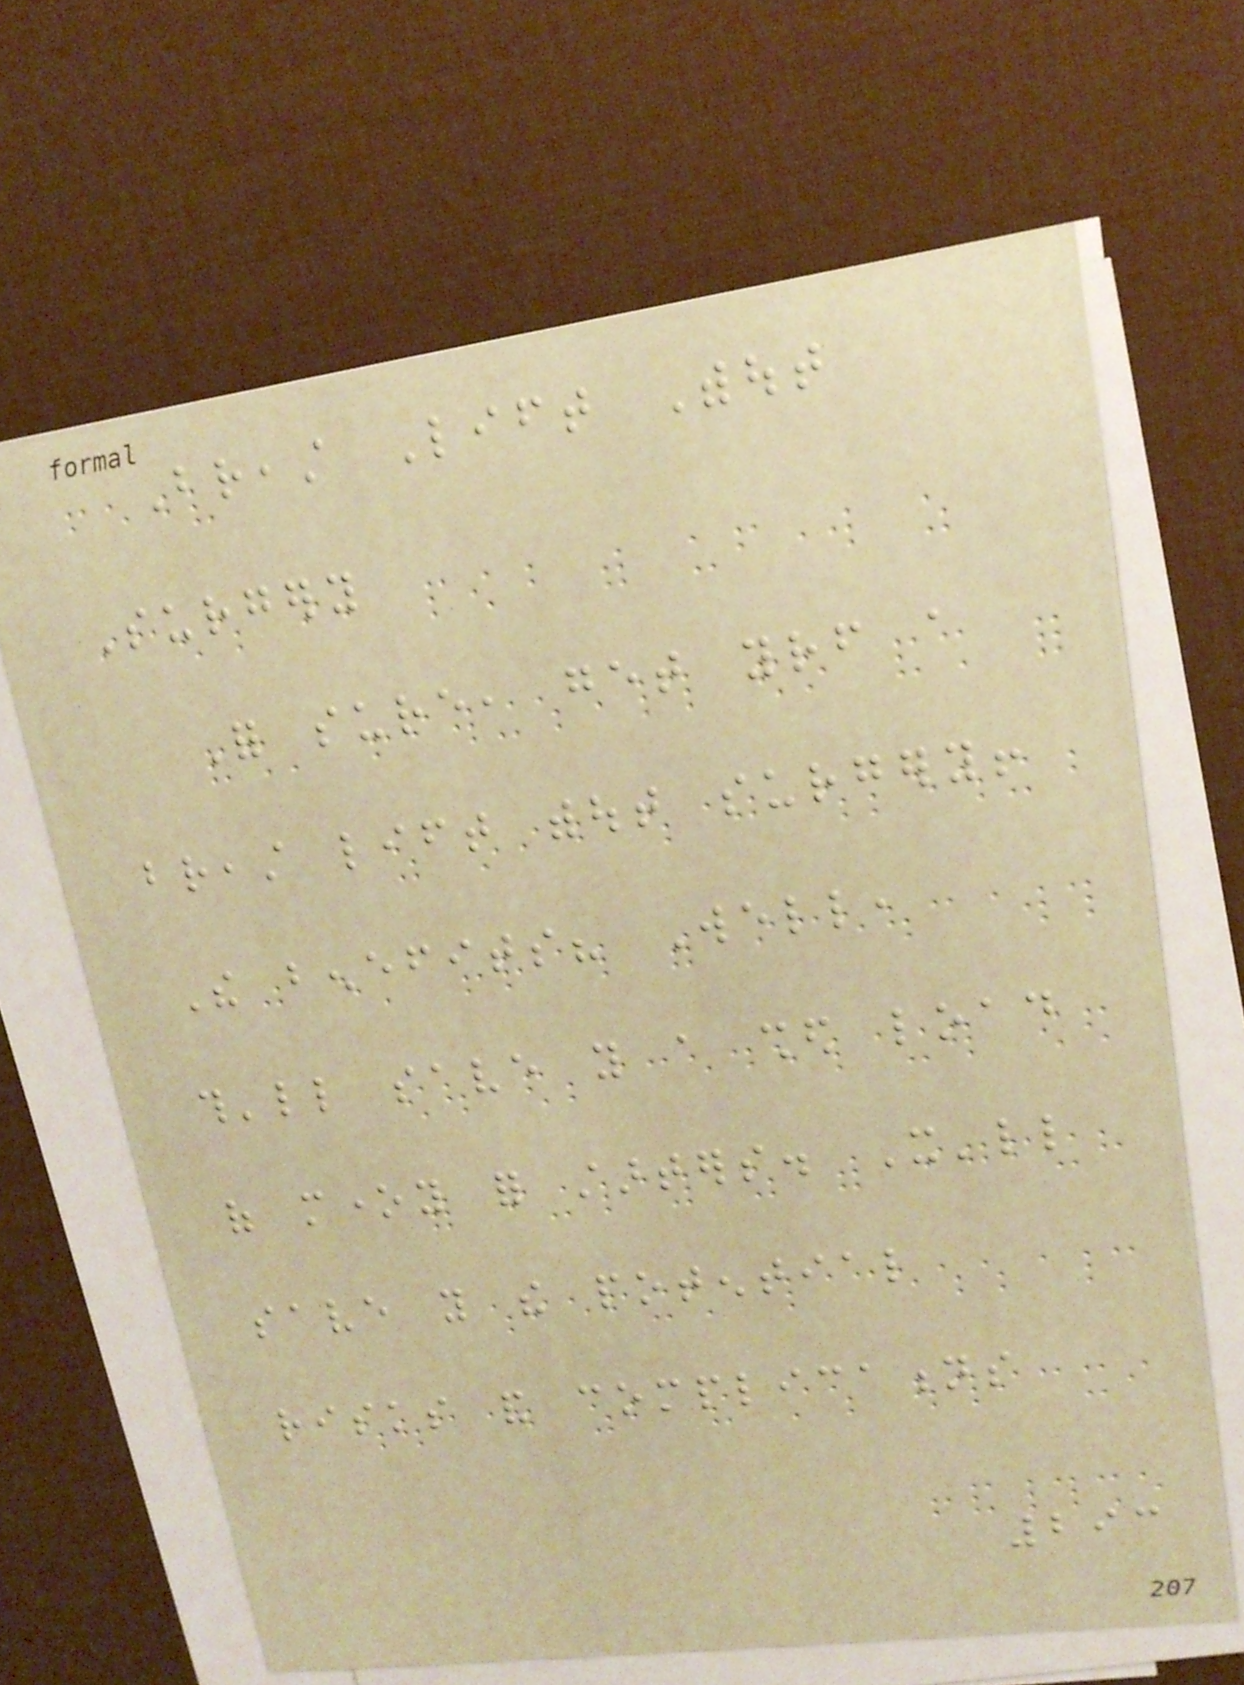Breast Lift Without
Surgery
For sure, get yourself a
breast lift without surgery!
The benefits? Well,
this'll save you a shed load
of money for starters. It'll
save you the potential
risks and complications
293
